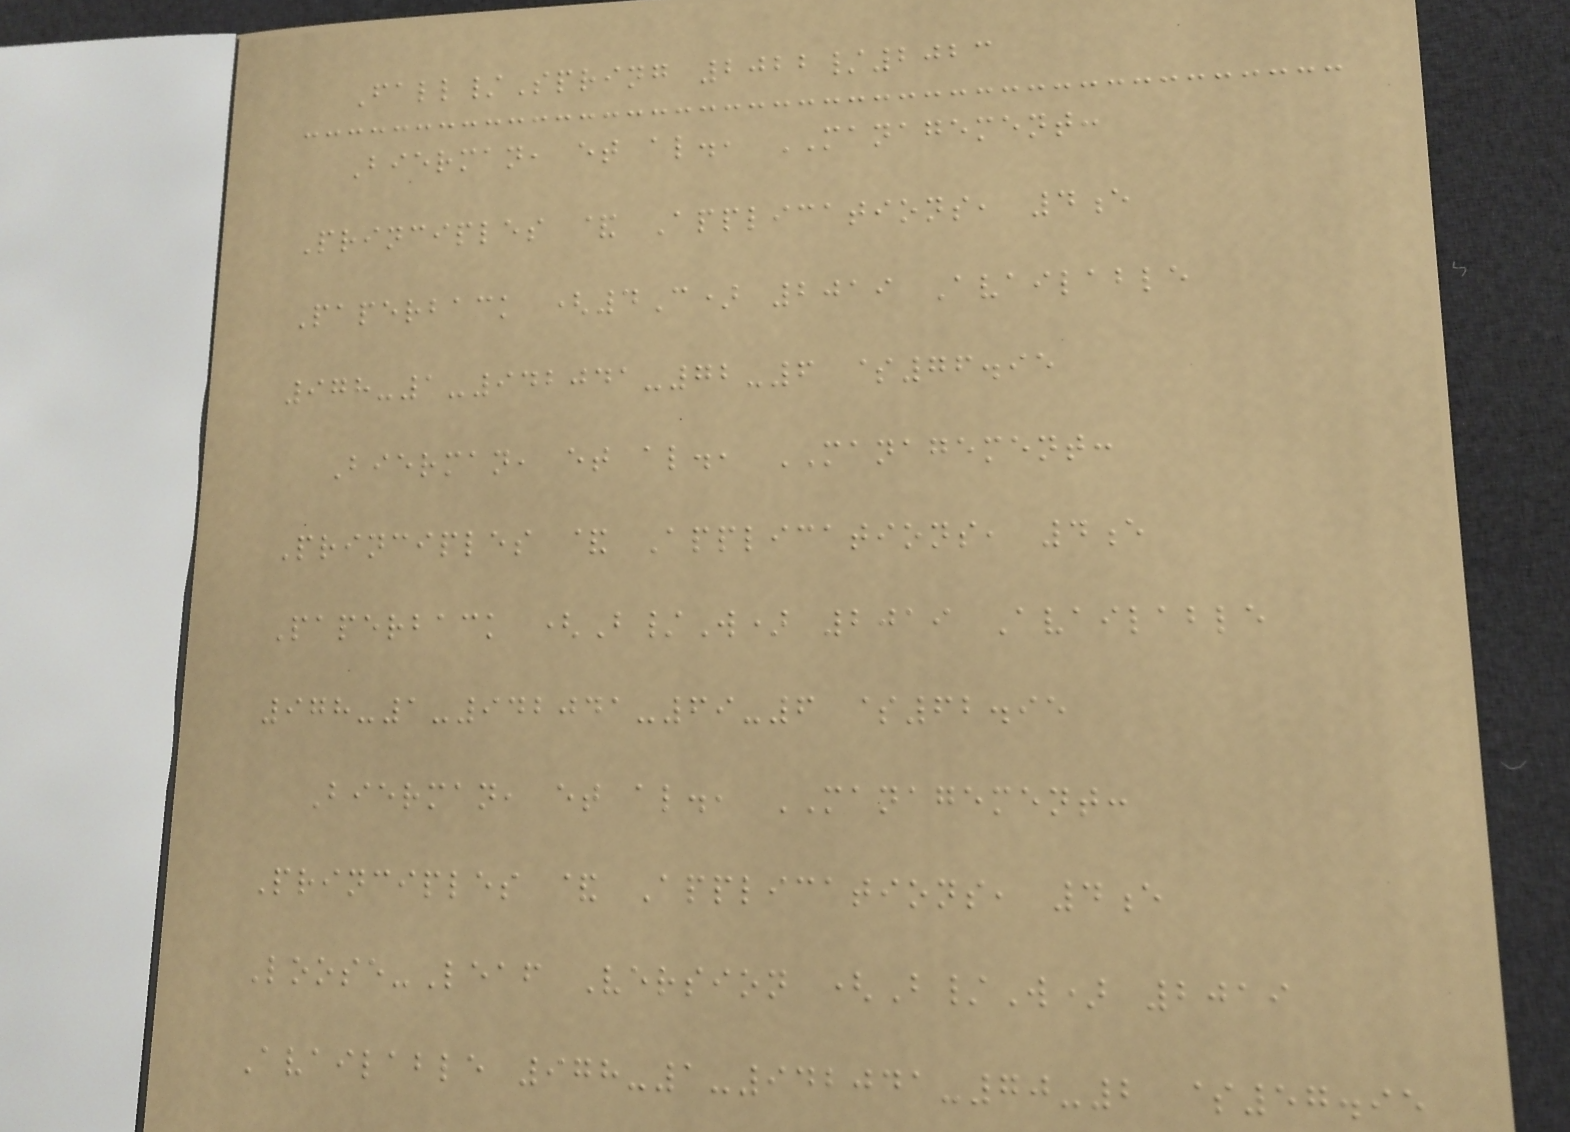Fall/Spring 2022/2023
Bierman, et al., MANAGEMENT:
Principles & Applications, 4e
Paperback (4C) 2019 Available
978-1-942041-72-6 $76.95
Bierman, et al., MANAGEMENT:
Principles & Applications, 4e
Paperback (B/W) 2019 Available
978-1-942041-69-6 $62.95
Bierman, et al., MANAGEMENT:
Principles & Applications, 4e
Loose-Leaf Version (B/W) 2019
Available 978-1-942041-70-2 $57.95
